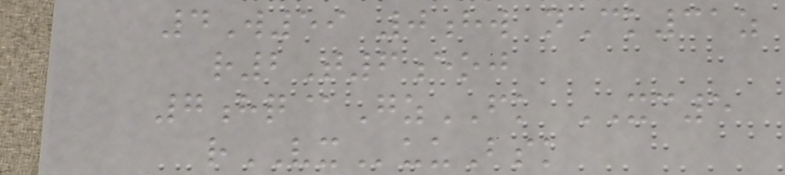4W59 0hw nCk31z
r2T6eoj
7hq@GzFK XC5
rVXuuBsk
